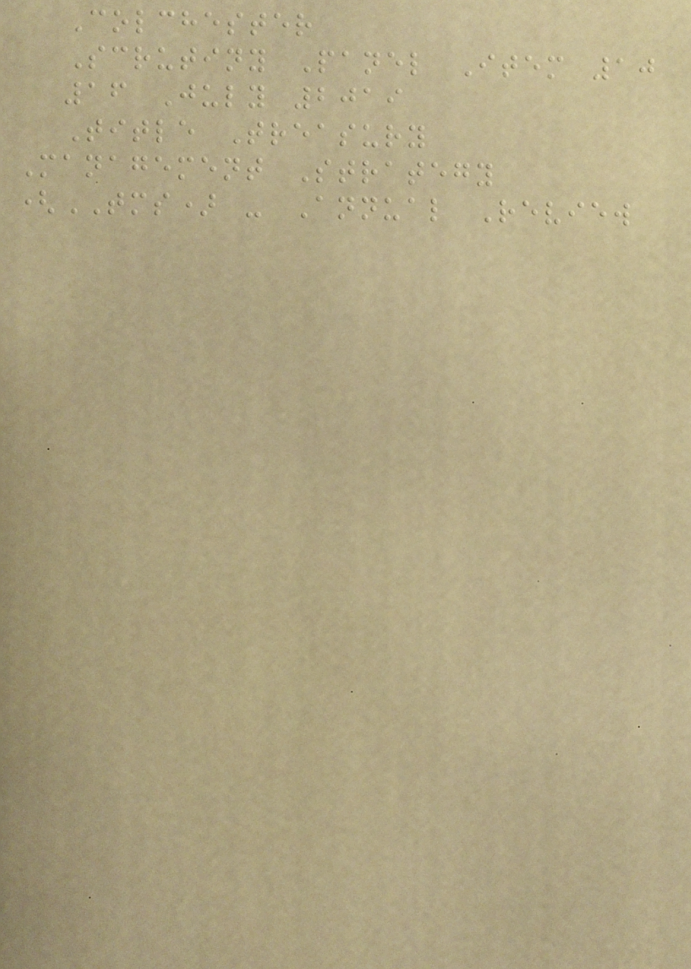Colchester
Scrutiny Panel Item 10
16 July 2019
Title Treasury
Management Strategy
(TMS) - Annual Review
